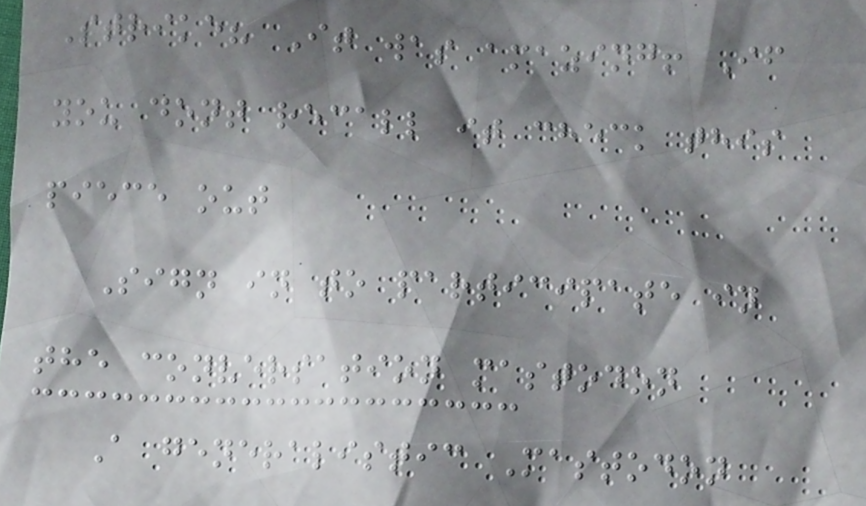Strike? It was amazing! If
you dont recall it check this
piece out
Sign in to participate in
the conversation mastodon
A generalistic Mastodon
